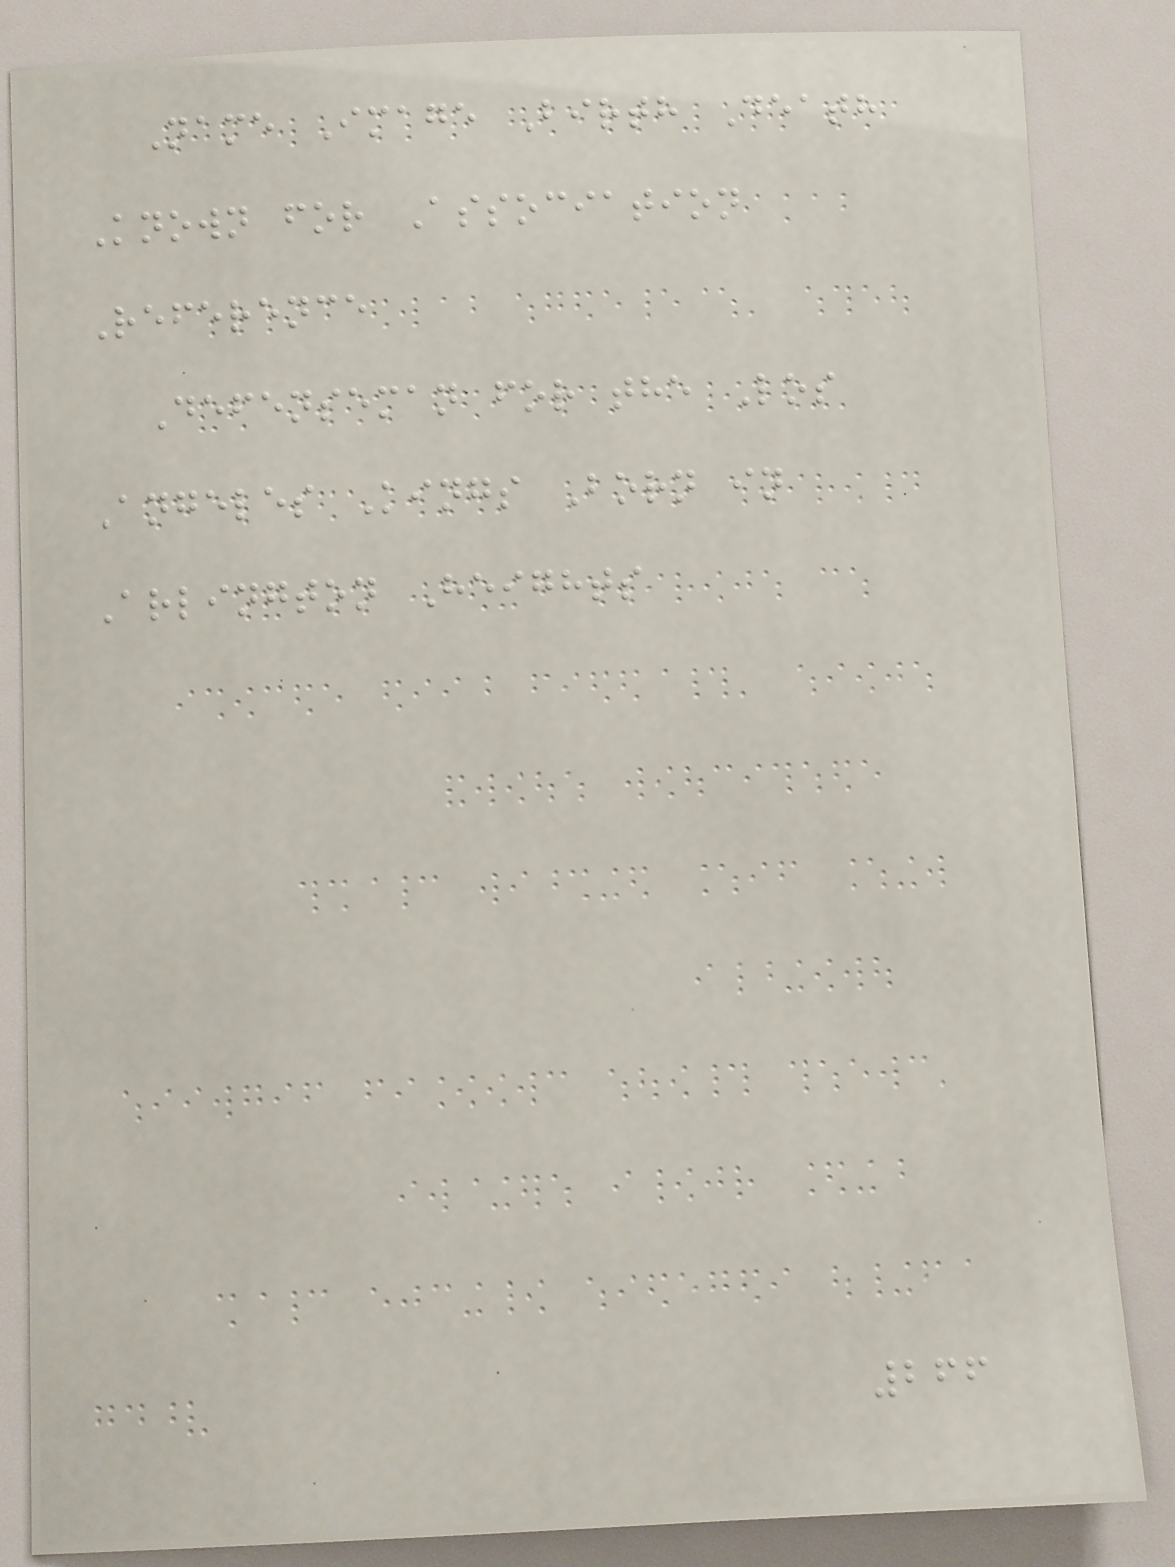Name Image Birth Death
Known for Association
Reference
Defenseman for the Los
Angeles Kings Born in
Arlington Heights
266
